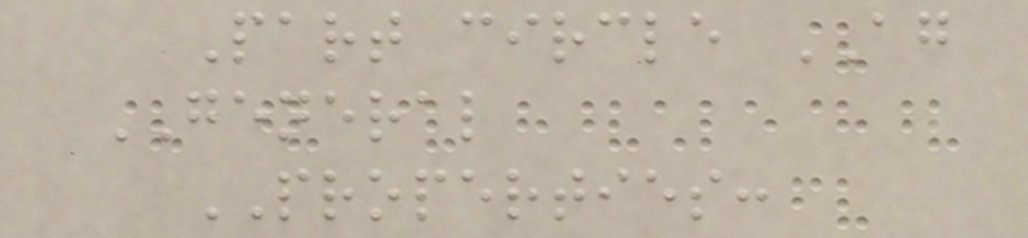Part circle AG
GENERAL
PROPERTIES:
